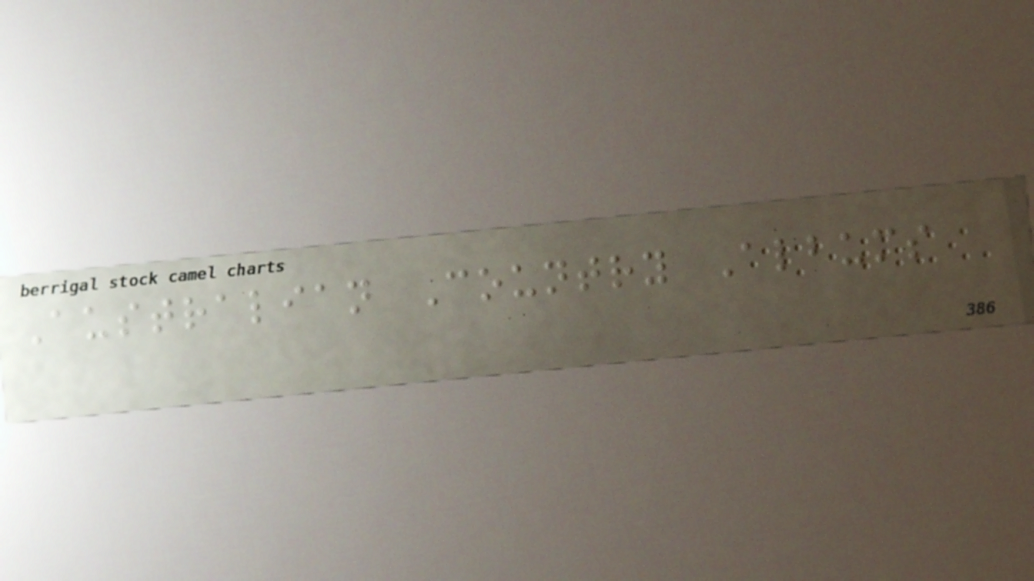Australian Country Albums
